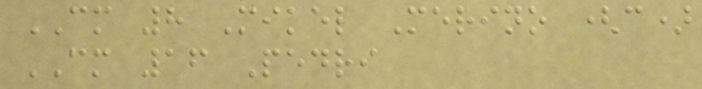CM 8 Mikel Merino (c)
CM 16 Pedri
